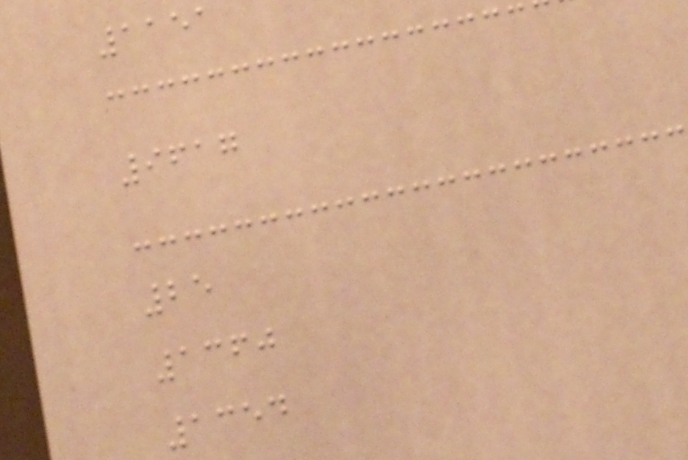1151
9617
25
1360
1354
